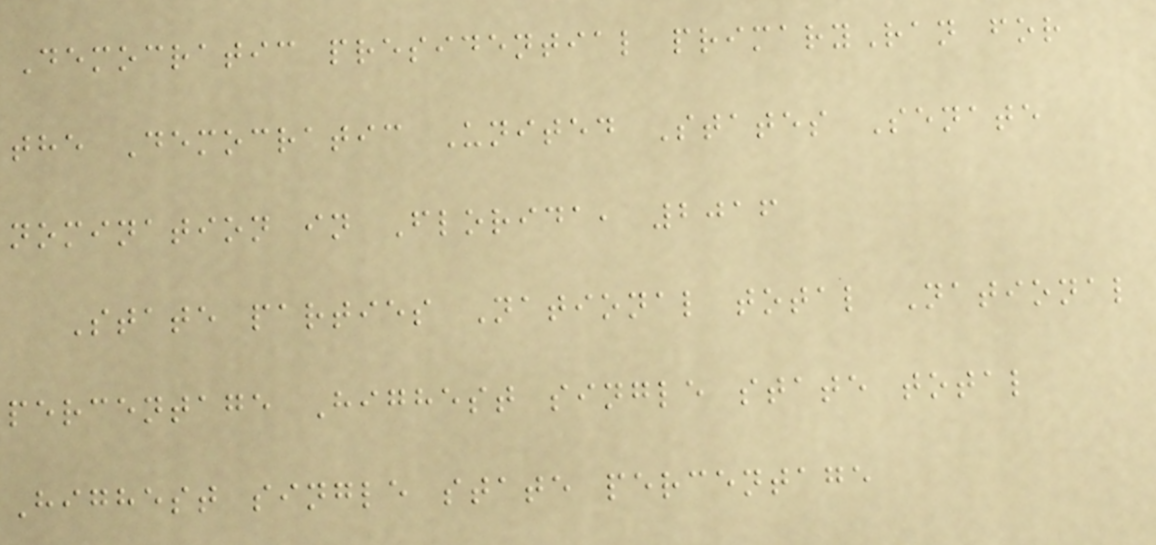Democratic presidential primaryRan for
the Democratic United States Senate
nomination in Florida, 2016
State parties National total National
percentage Highest single state total
Highest single state percentage
